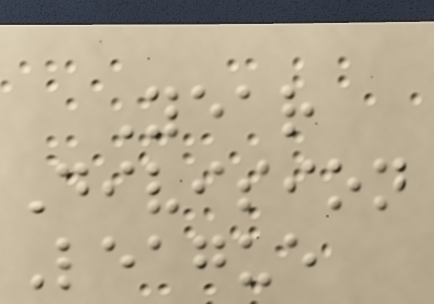Year
Division
League
